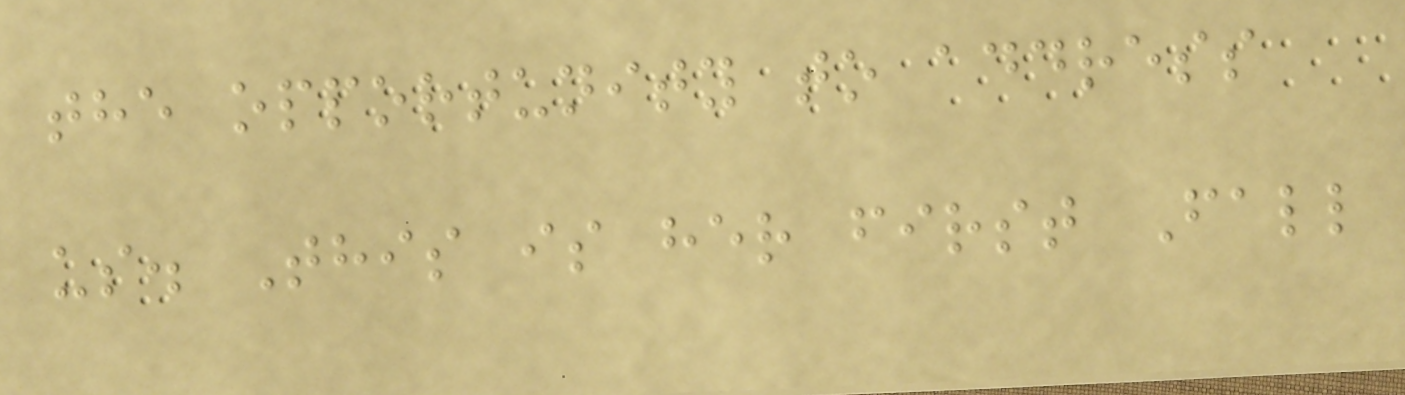the opportunity to address
us. This is her first Fall
